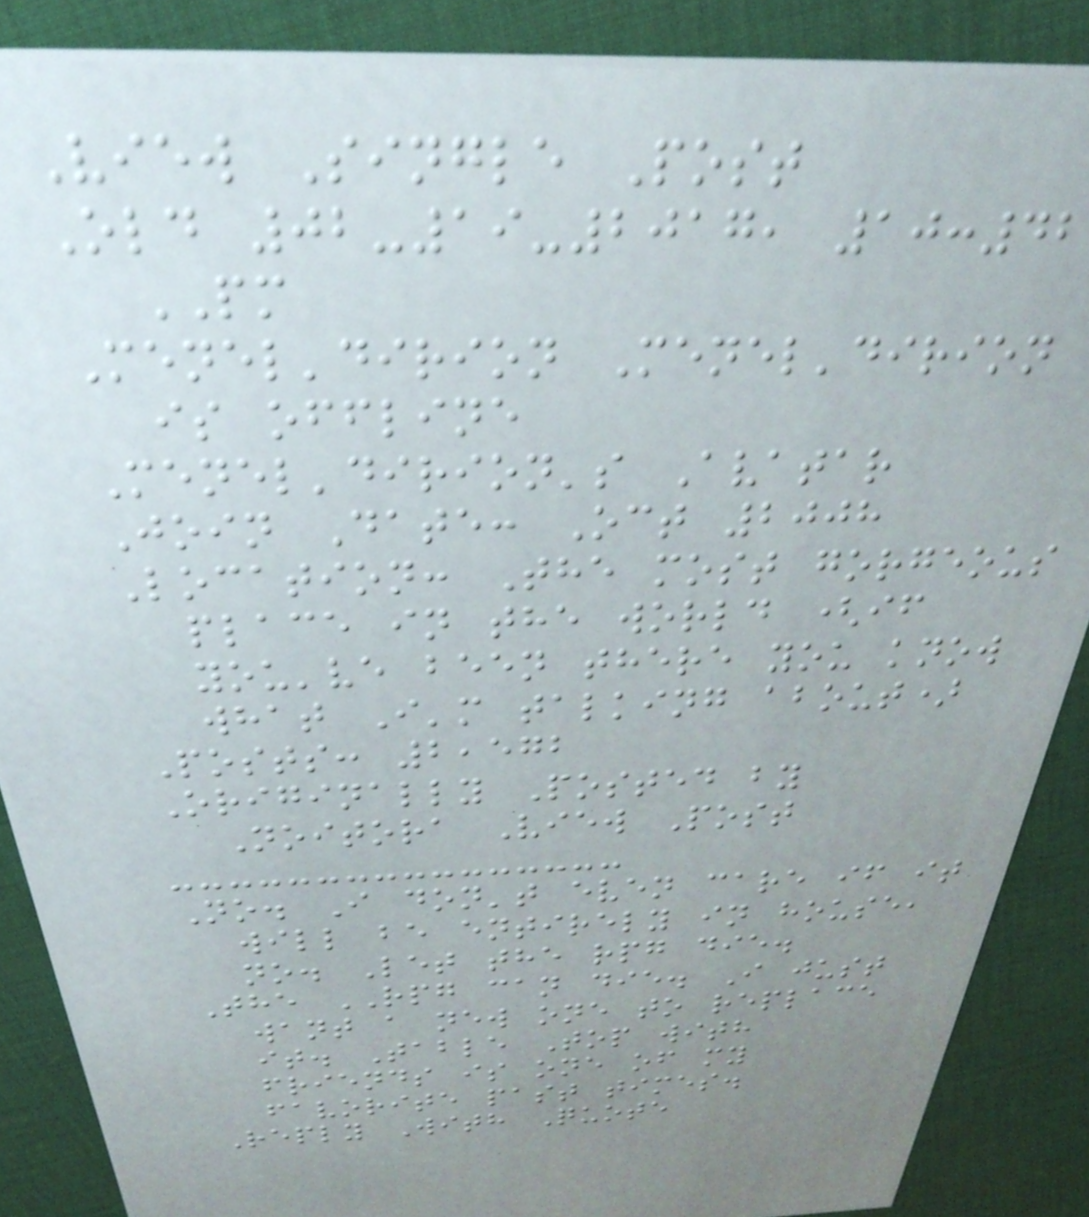View Single Post
Old 02-19-2017, 10:42
PM
Menel'dirion Menel'dirion
is offline
Menel'dirion's Avatar
Join Date: Oct 2008
Location: The most gorgeous
place in the world (if
you've been there you know
what I'm talking about)
Posts: 2,572
Originally Posted by
Noitora View Post
No. I don't even care if it
will be entirely in house,
no. Let the rpg die.
The RPG can die. I just
want a new one to replace
it. Table Top with
friends is one of my
favorite past times.
Reply With Quote
